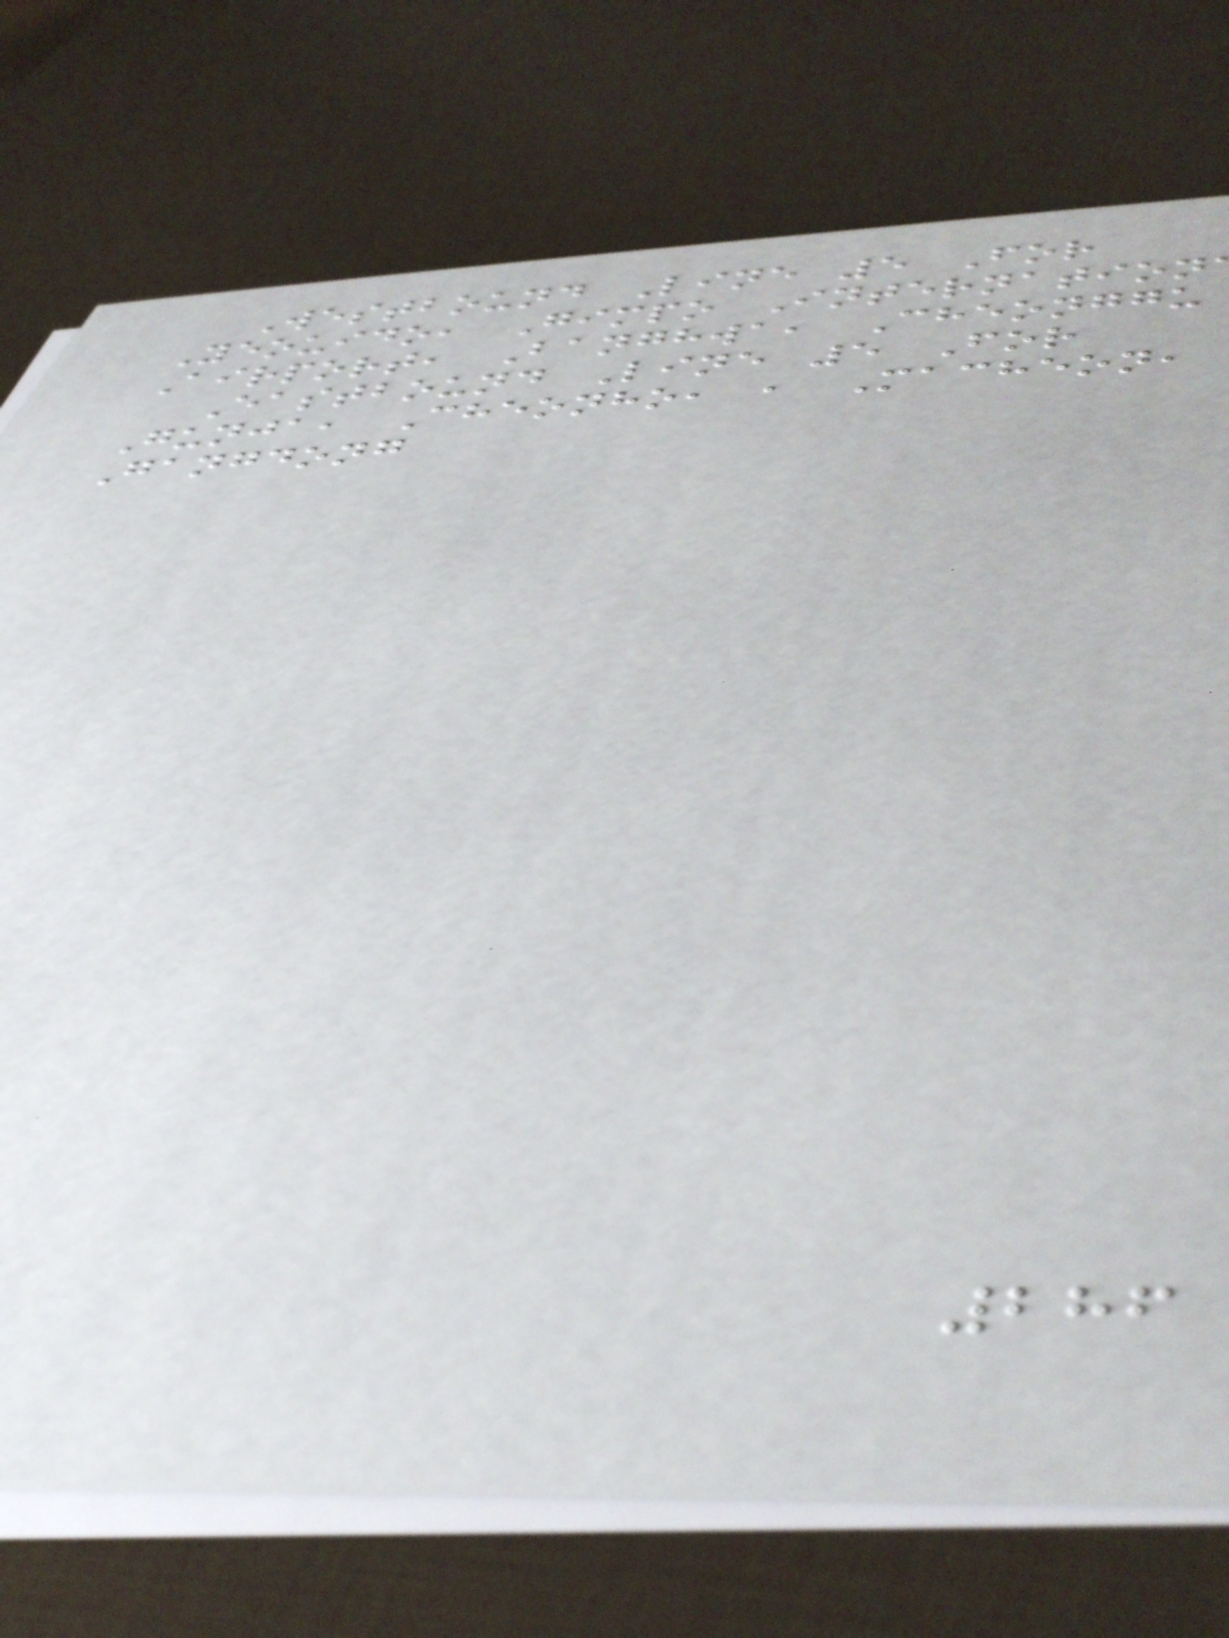Westbound Line 5 For
Yeouido, Gimpo Internation
Airport, Banghwa, Cheonggu
Eastbound Line 5 For
Gunja, Cheonho, , Macheon,
Gangdong
286
